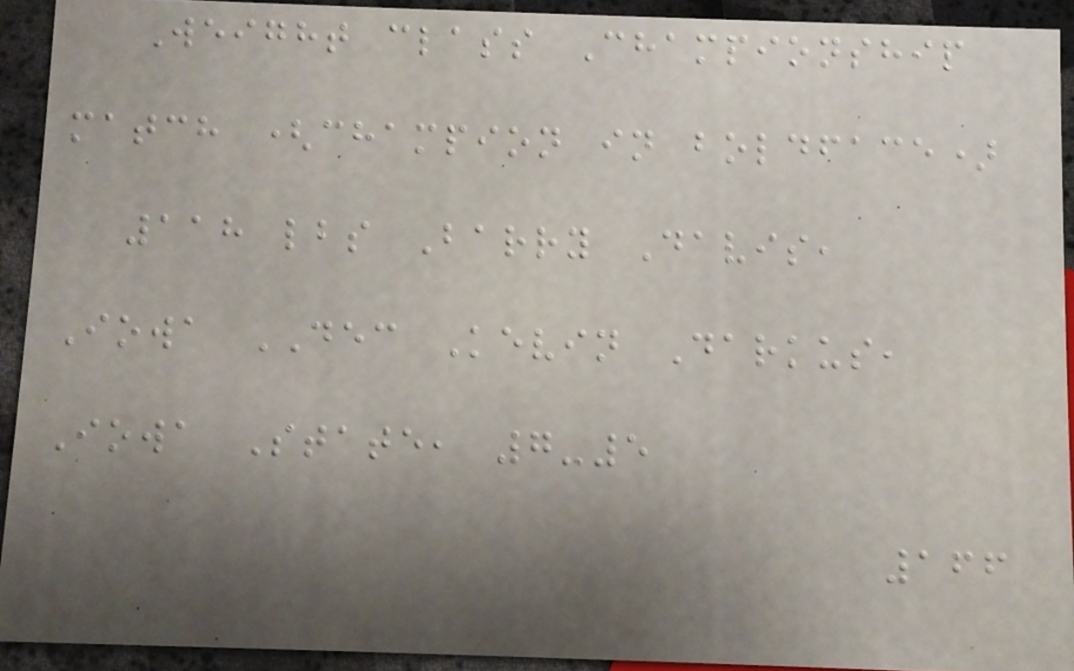Weight class Championship
match (champion in boldface)
118 lbs Barry Davis,
Iowa DEC Kevin Darkus,
Iowa State, 7-5
166
